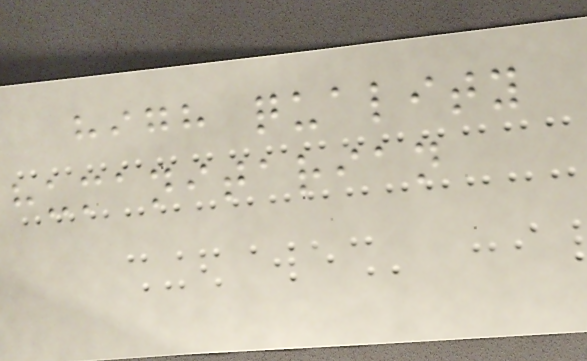high quality
humanitarian
